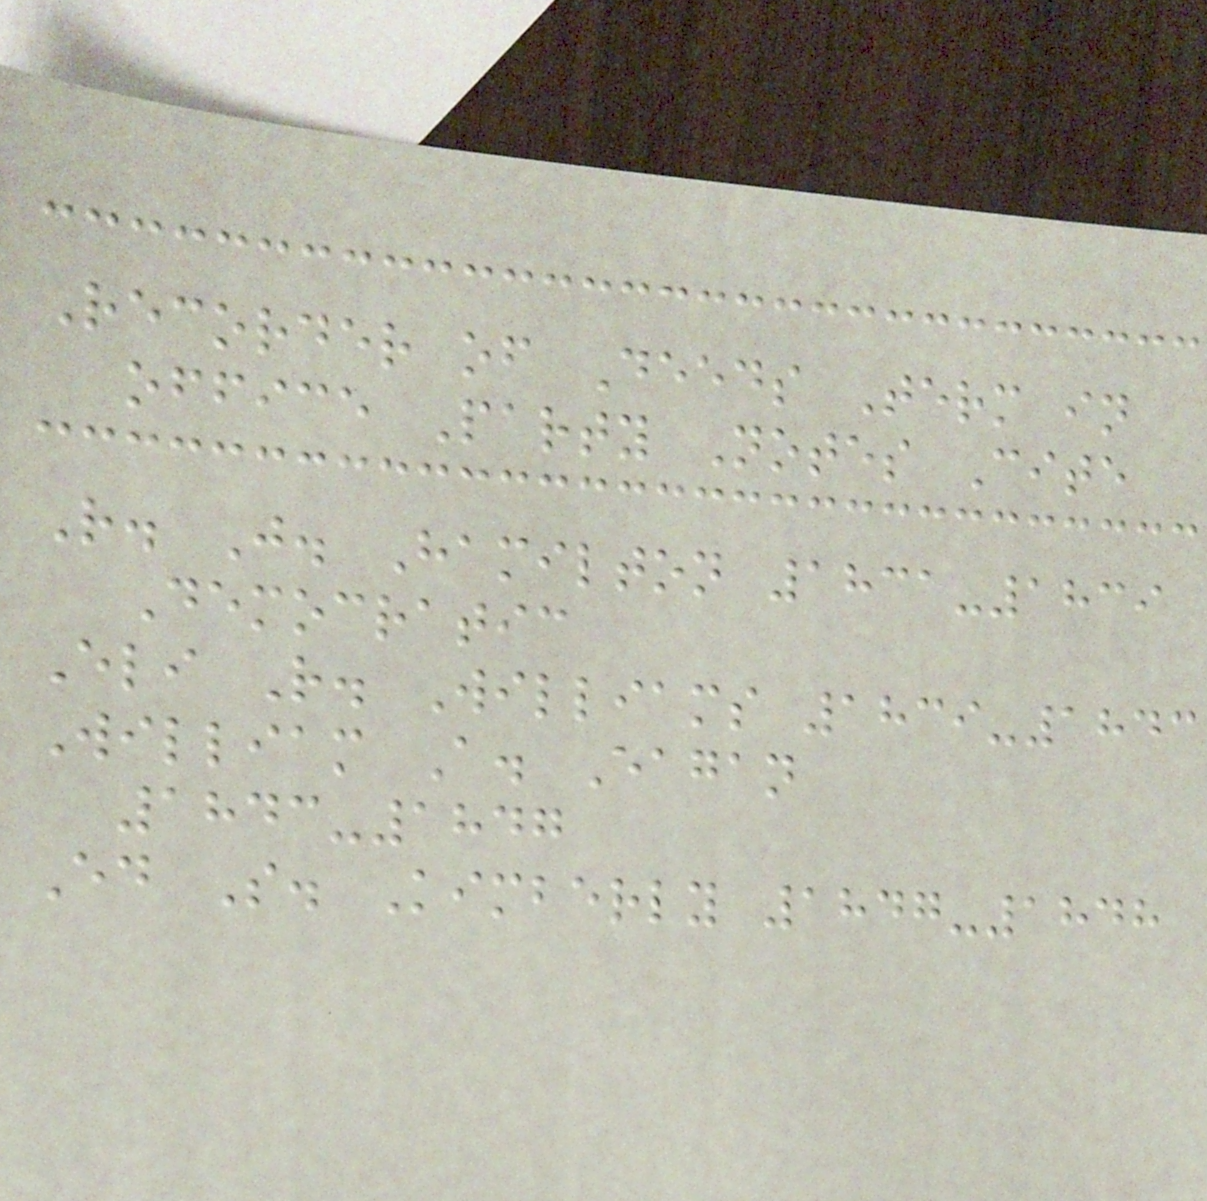Recorder of Deeds Term in
office Party Notes Cite
R. J. Hamilton 1831-1839
Democratic
Eli R. Williams 1839-1843
William A. Eagan
1843-1847
Ed S. Kimberly 1847-1848
